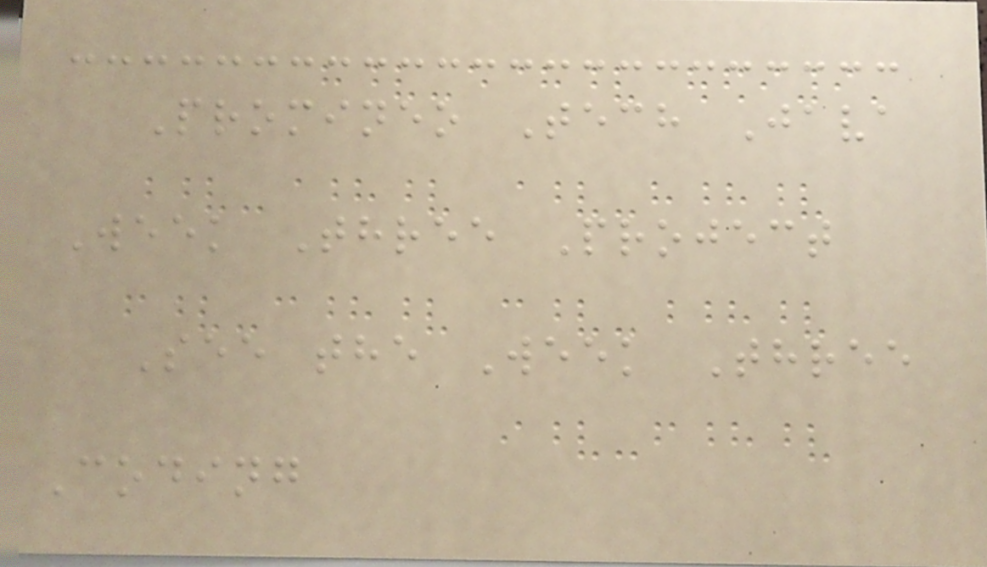Promineo Tech Java
Week Three Project
See the Week Three
Coding
